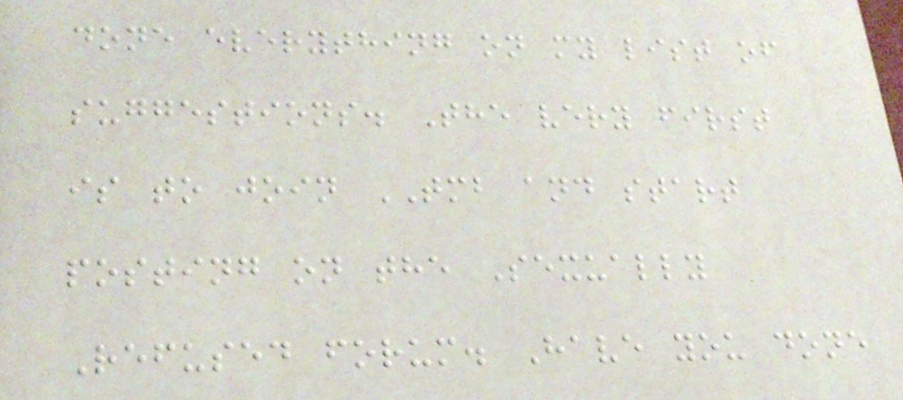done everything on my list of
suggestions. The very first
is to join TMB and start
posting on the Sexually
Refused forum. Have you done
